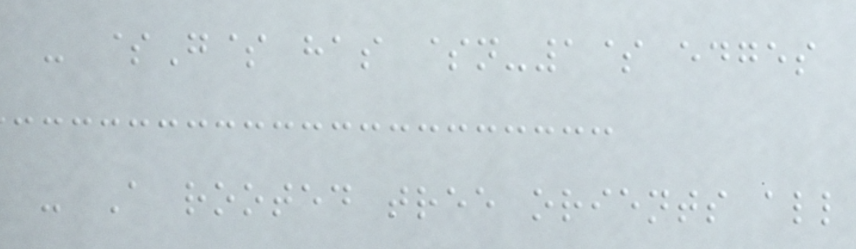- $G$ has $n-1$ edges
- A rooted tree orients all
